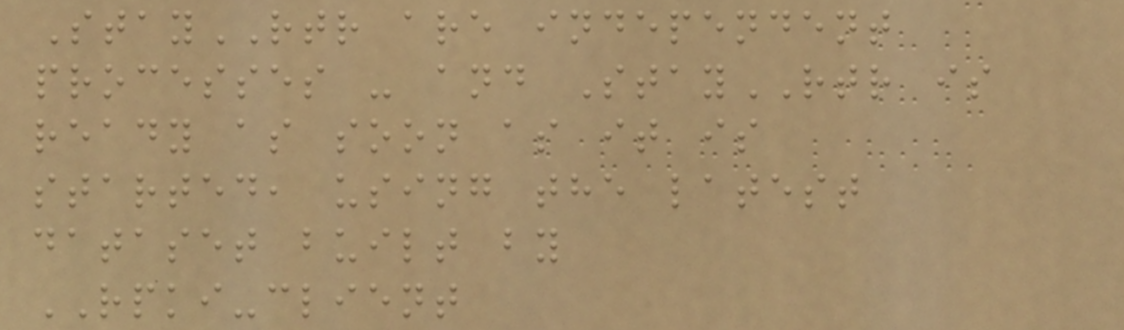StayRTR are independent
processes - and StayRTR is
ready as soon as it is
started, using the latest
dataset built by
RPKI-client
